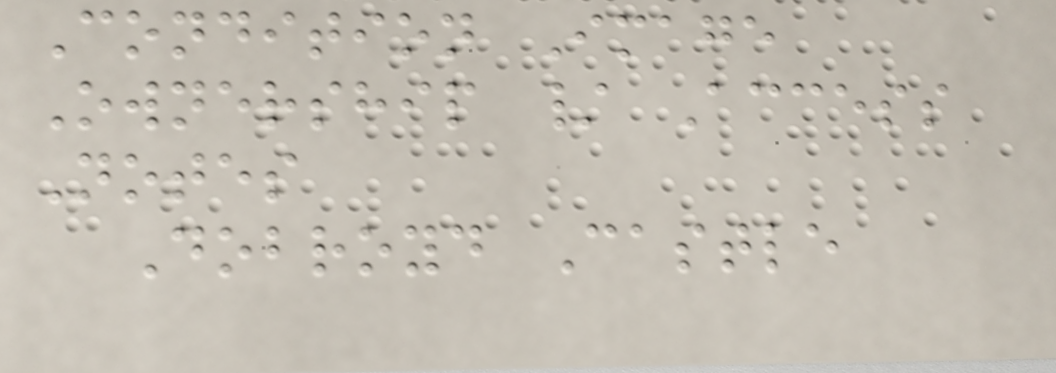Condition Image
Ownership / Access
Notes
Dobroyd Castle
